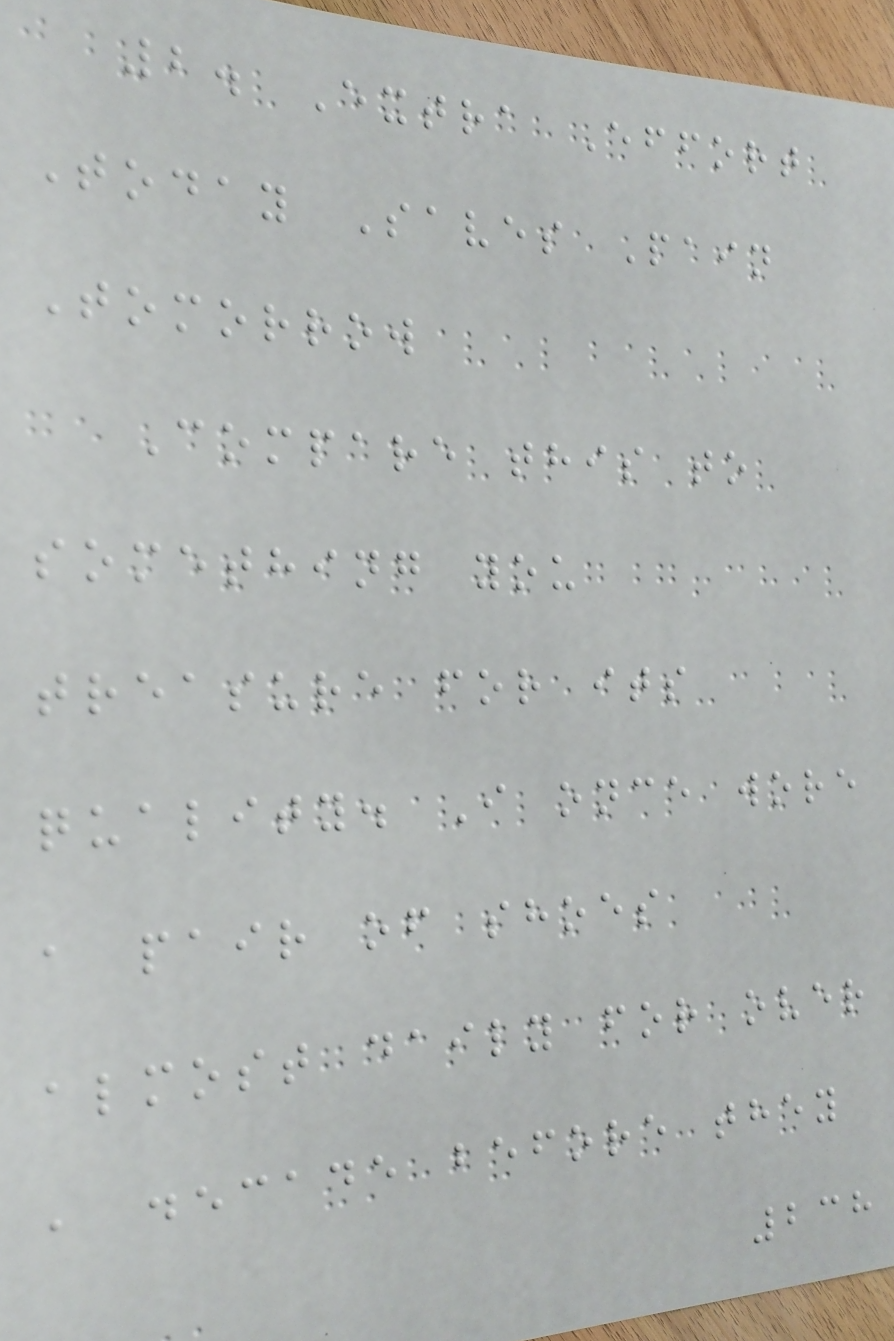2. Extra Effort
Today Saves Pain
Tomorrow
Compare this to
something you
treasure for its
quality. I once wore
a pair of shoes
almost daily for over
a decade before they
238
